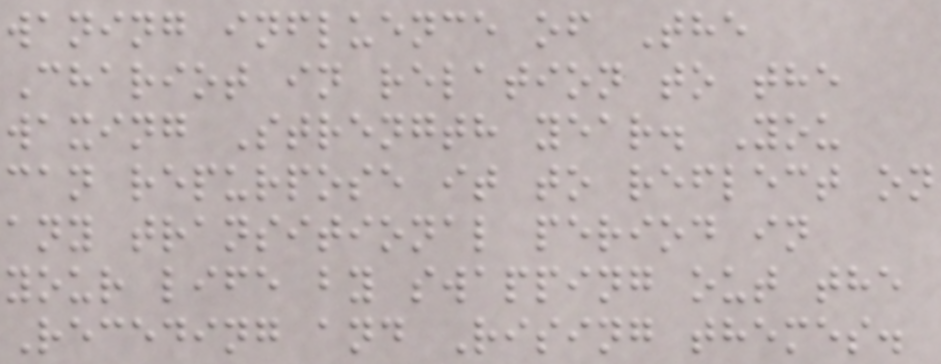waning influence of The
Chariot in relation to the
waxing Strength year. You
can repurpose it to reflect on
any transitional period in
your life by swapping out the
Receding and Rising themes.
